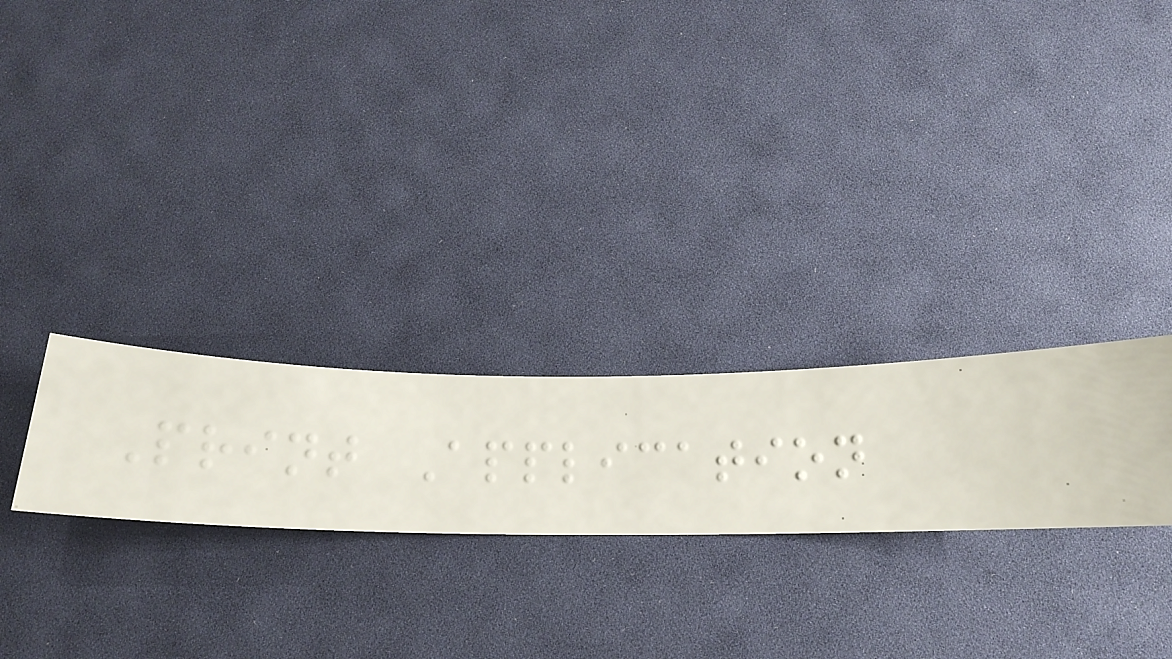Print Application
